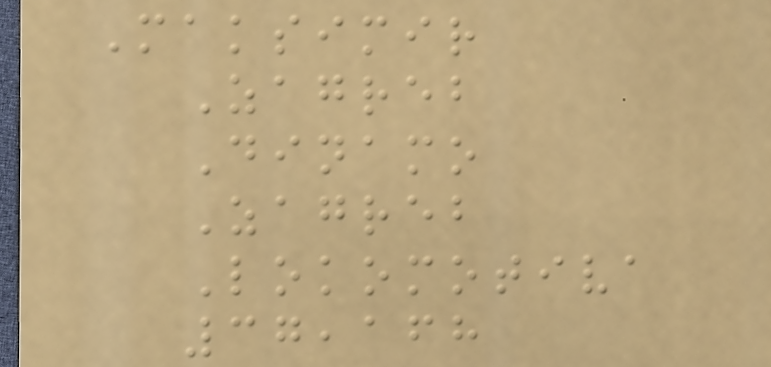Maksimir
Zagreb
Dinamo
Zagreb
Lokomotiva
37,168
